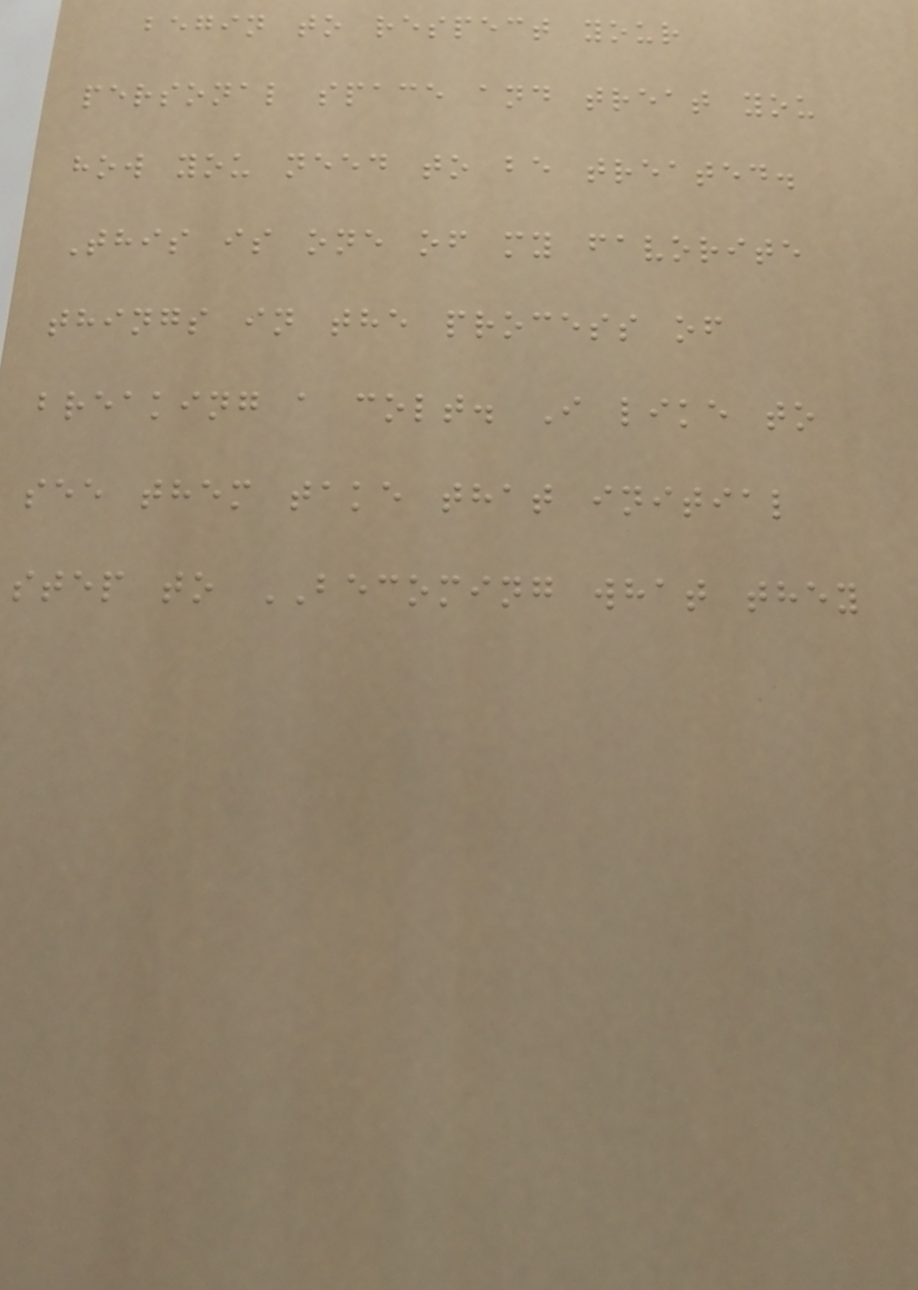begin to respect your
personal space and treat you
how you need to be treated.
This is one of my favorite
things in the process of
breaking a colt. I like to
see them take that initial
step to BECOMING what they
